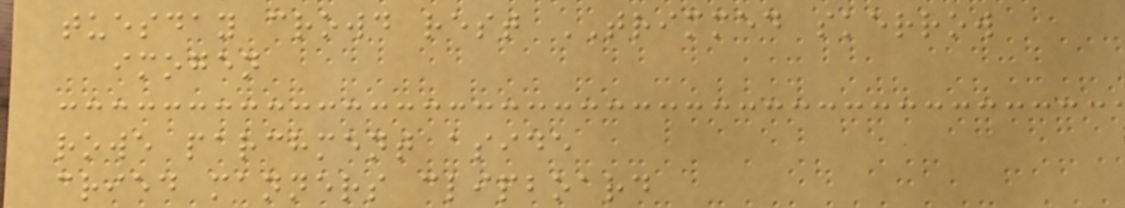tuesday crowd rest TRIMMED skerrow
imogen
rowe parchment aside
cried manners clipboard
